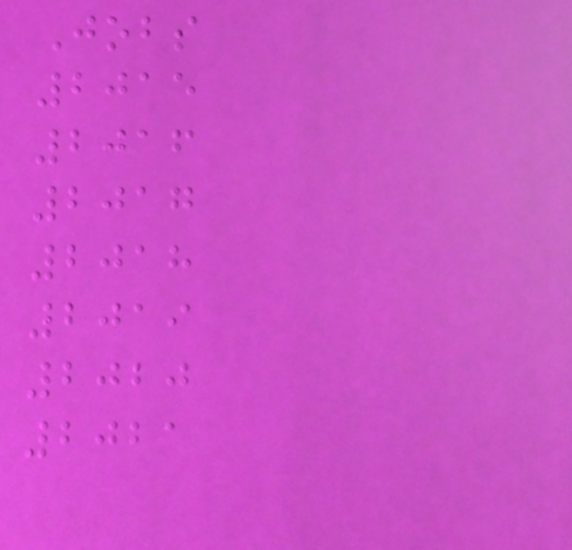Jobs
2015
2016
2017
2018
2019
2020
2021
